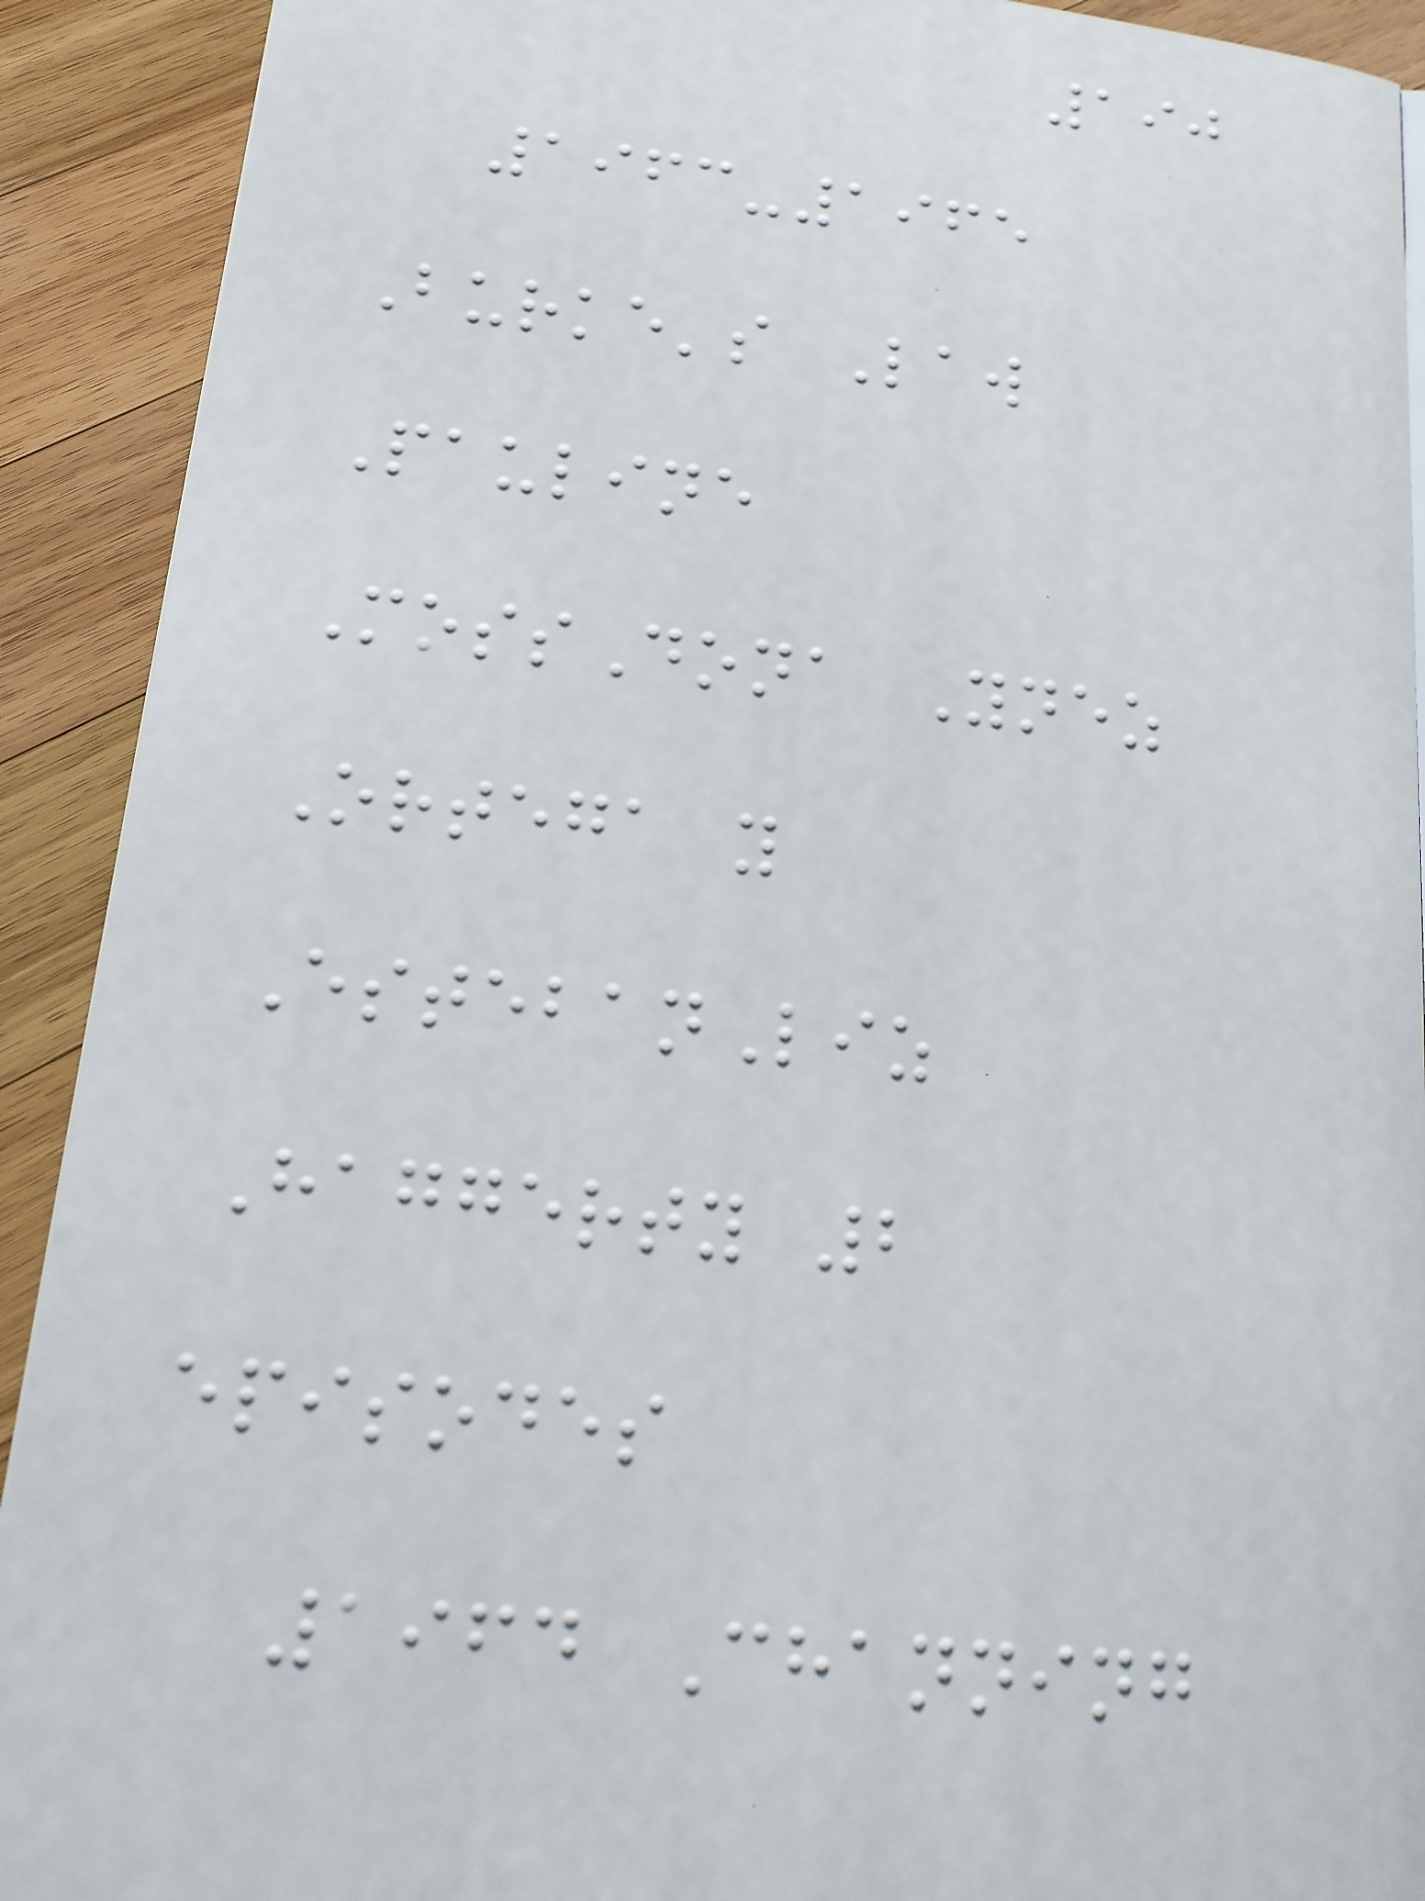190
1963-1965
Burke's Law
Pauline
MossDona Ynez
Ortega y
EstebanLiz
Haggerty 2
episodes
1964 Channing
